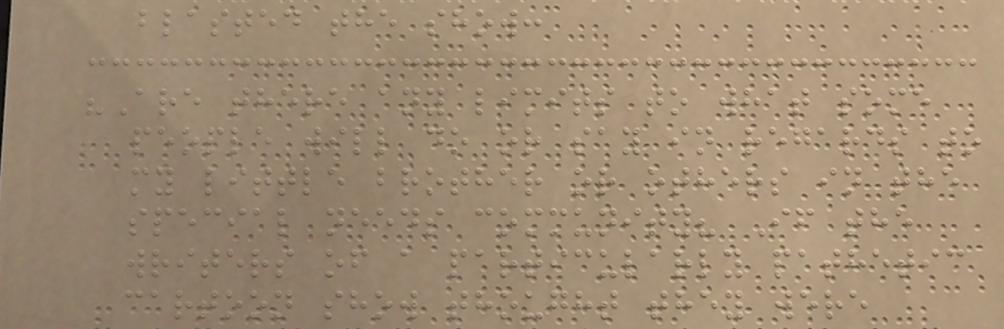blasted the show:
"Are there any limits to what some
people will do or say in regards to
my little brother or others in the
special needs community? If the
writers of a particularly pathetic
cartoon show thought they were
